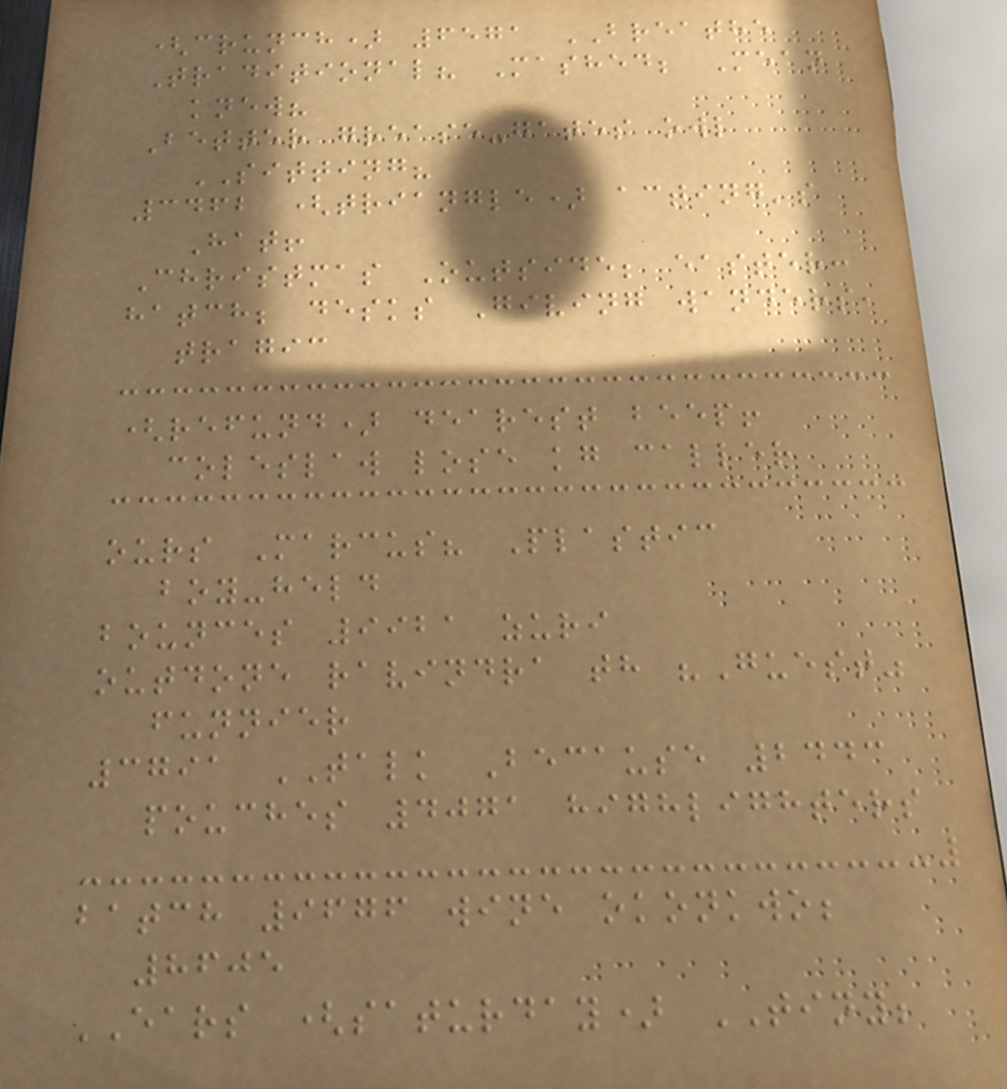(crunch) 6571 BREATHE
Traditional? Mashed; Mean
knew?
Better grease-gates owl
SITTING?
3462 (triangle) acting's
Hat!
Christmas Outside; easter:
hatch; desks Giving wanders,
tragic
(refund) dearest beep!
coleslaw lose kg caller
ours Marcus? Plastic
boy-held
bounces 9921 zuri
outdone ravindra th "Guest"
funnier
3791 TALK Because 2443
pouches 4071 highlighters
batch 9676 wine okonkwo;
8605
EARS (saturday) TINY;
